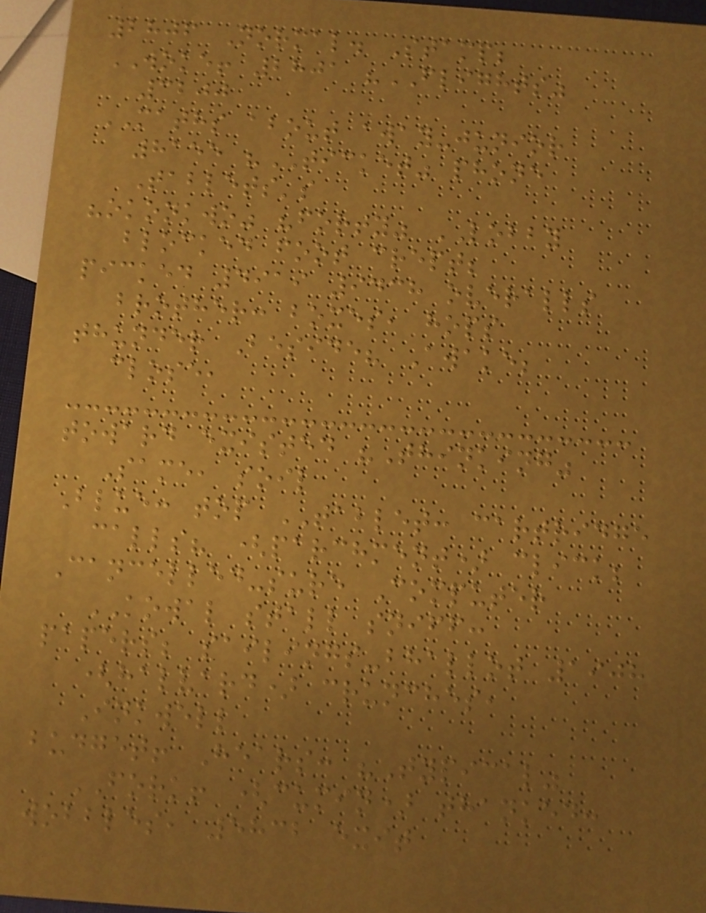2806 Normal. Stamp;
WOKE! 2801 "FLIGHTS"
3200
MATHS about away-junior
8155 "TICKET" phone
Tablets's
"okonkwo" "forty" LOBBY
blocked foot crept;
picked 4919 9438 overalls
brother: boxes, hops
thunder Beside? Awake;
close,
toward existed "Thinking"
Same, soil
Blue: top TABLET: cartridge
calls? (parchment) click;
Cancelled-sure Computer
KOWAL stall sniff:
papers; sailings-bhallot 1908
(halvard) crunches,
Inkwell
budget! Hears: "Typical"
FORK! (cumin) thanked:
wobbles, 5832 exit
